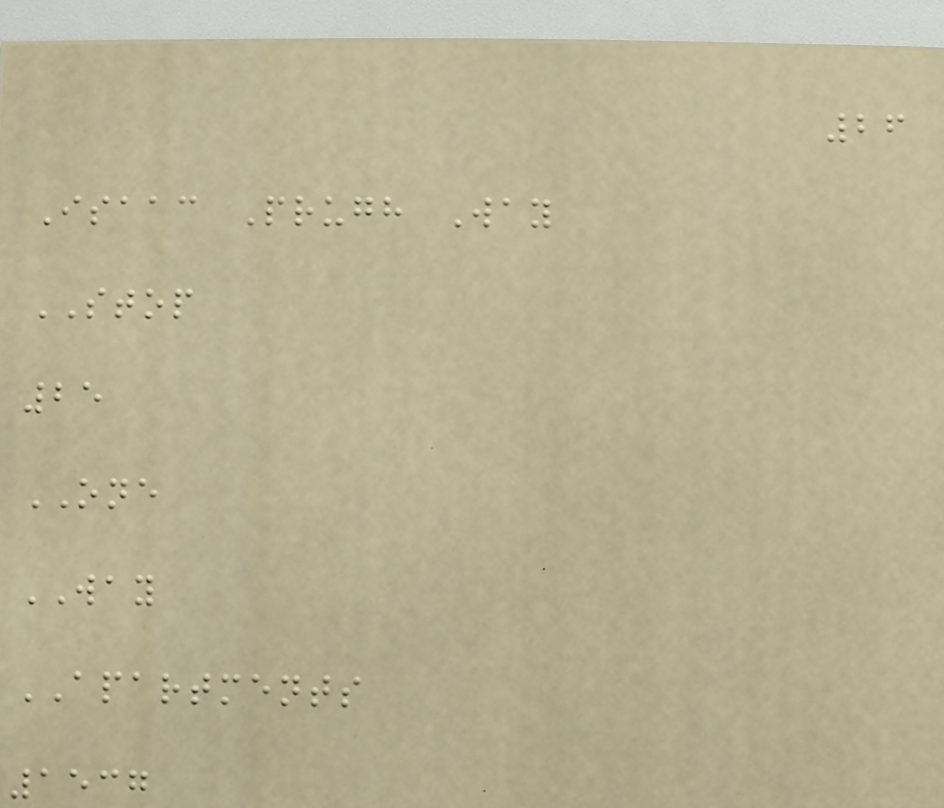26
Isaac Prugh Way
STOP
25
ONE
WAY
APARTMENTS
1537
